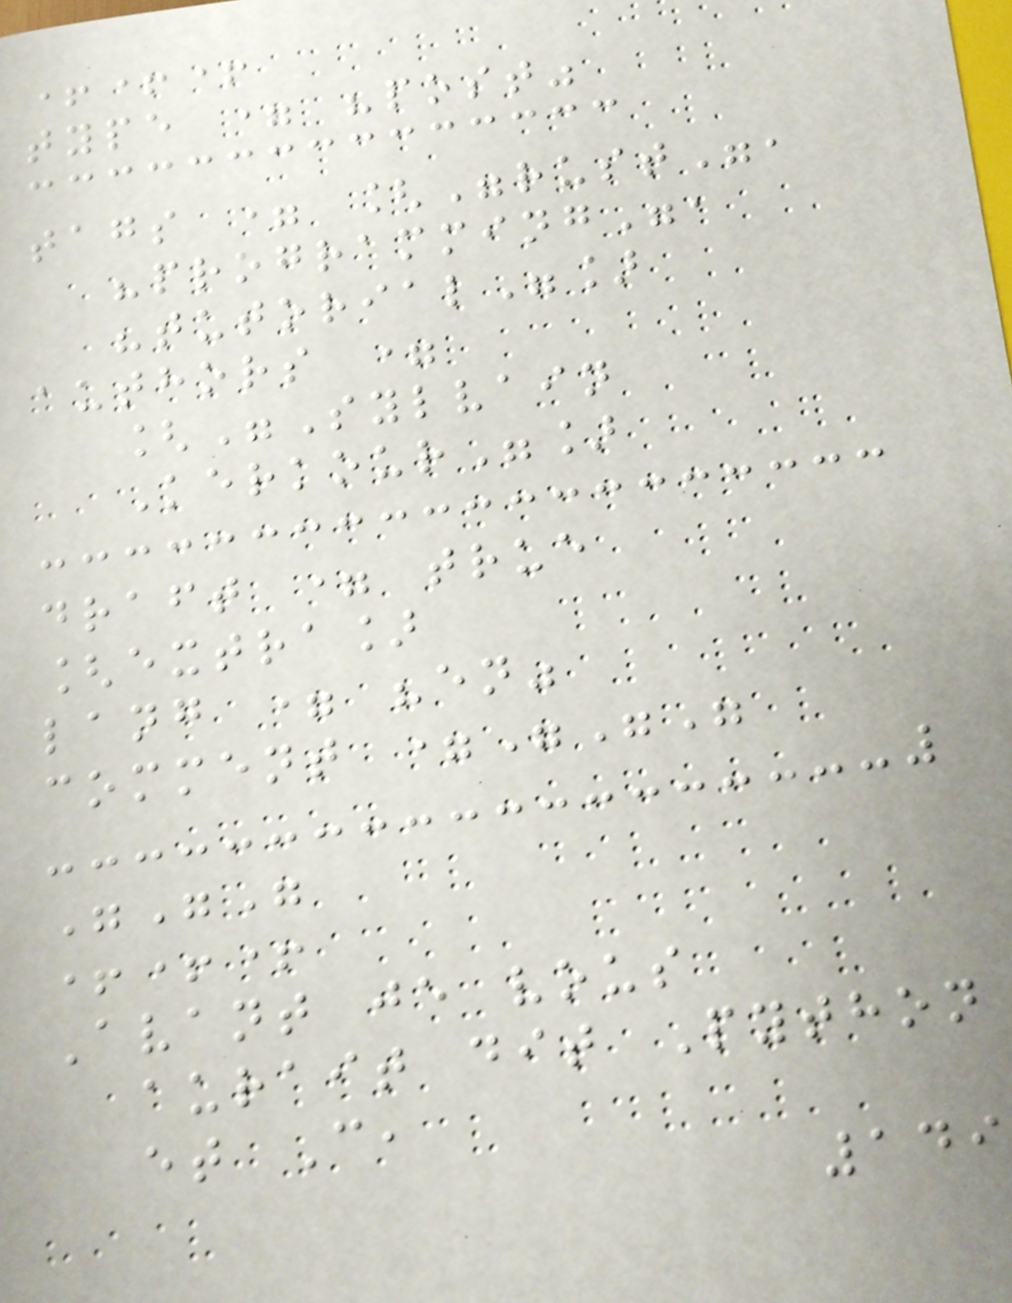+++
type = "post"
tags = ["rust",
"programming",
"tutorial"]
authors =
["Sylvain
Kerkour"]
draft = true
[extra]
lang = "en"
comment ="""
"""
+++
Avant je vous
aurait dit Python
et C,
149
